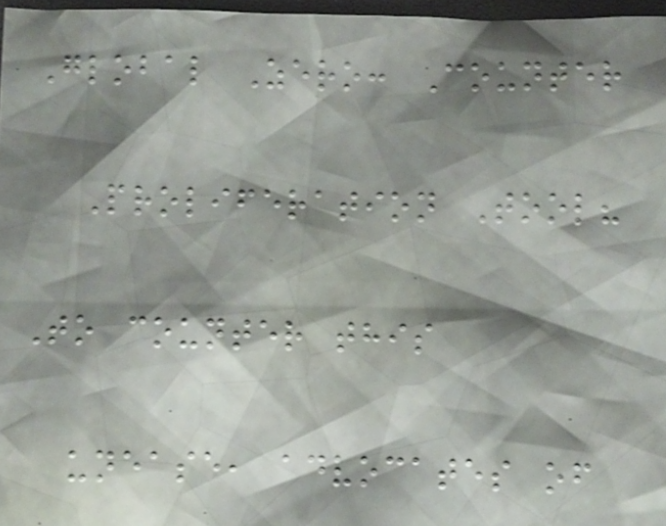Global Zero: Counter
Proliferation Tool?
To counter this
unease, advocates of
